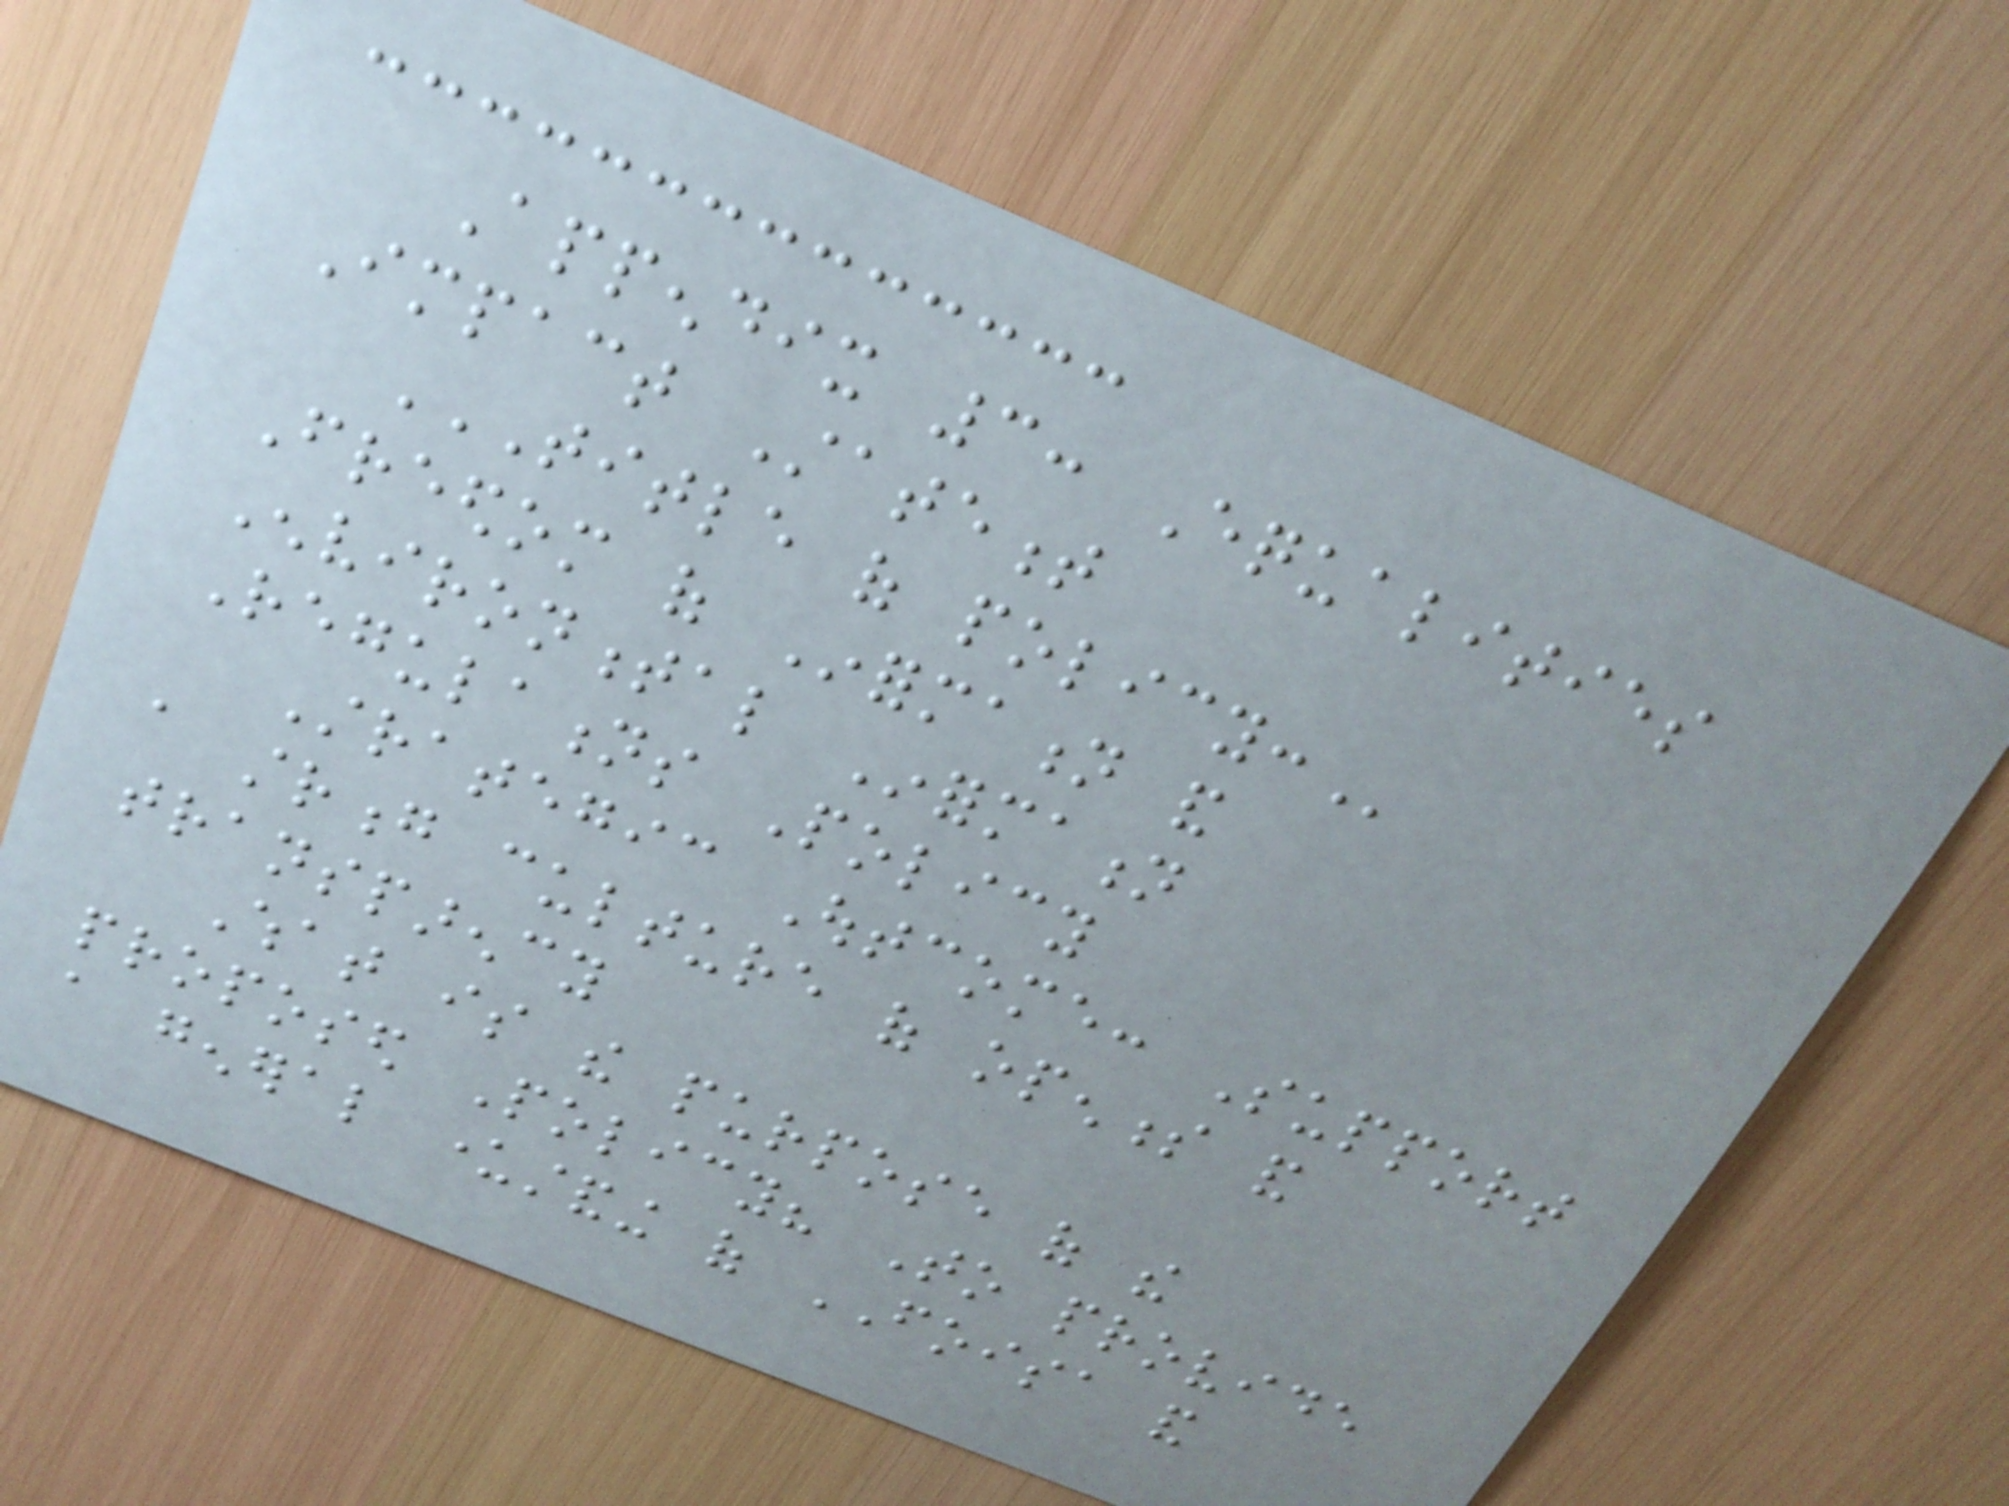Appendix 3: Equalities
Impact Statement
TITLE OF POLICY:
Freedom of Information and
Environmental Information
Regulations Policy
Strategic Outcome: Support
a strong culture of openness and
transparency
What is the purpose of the
proposed Policy? To provide
a general understanding of FOISA and
